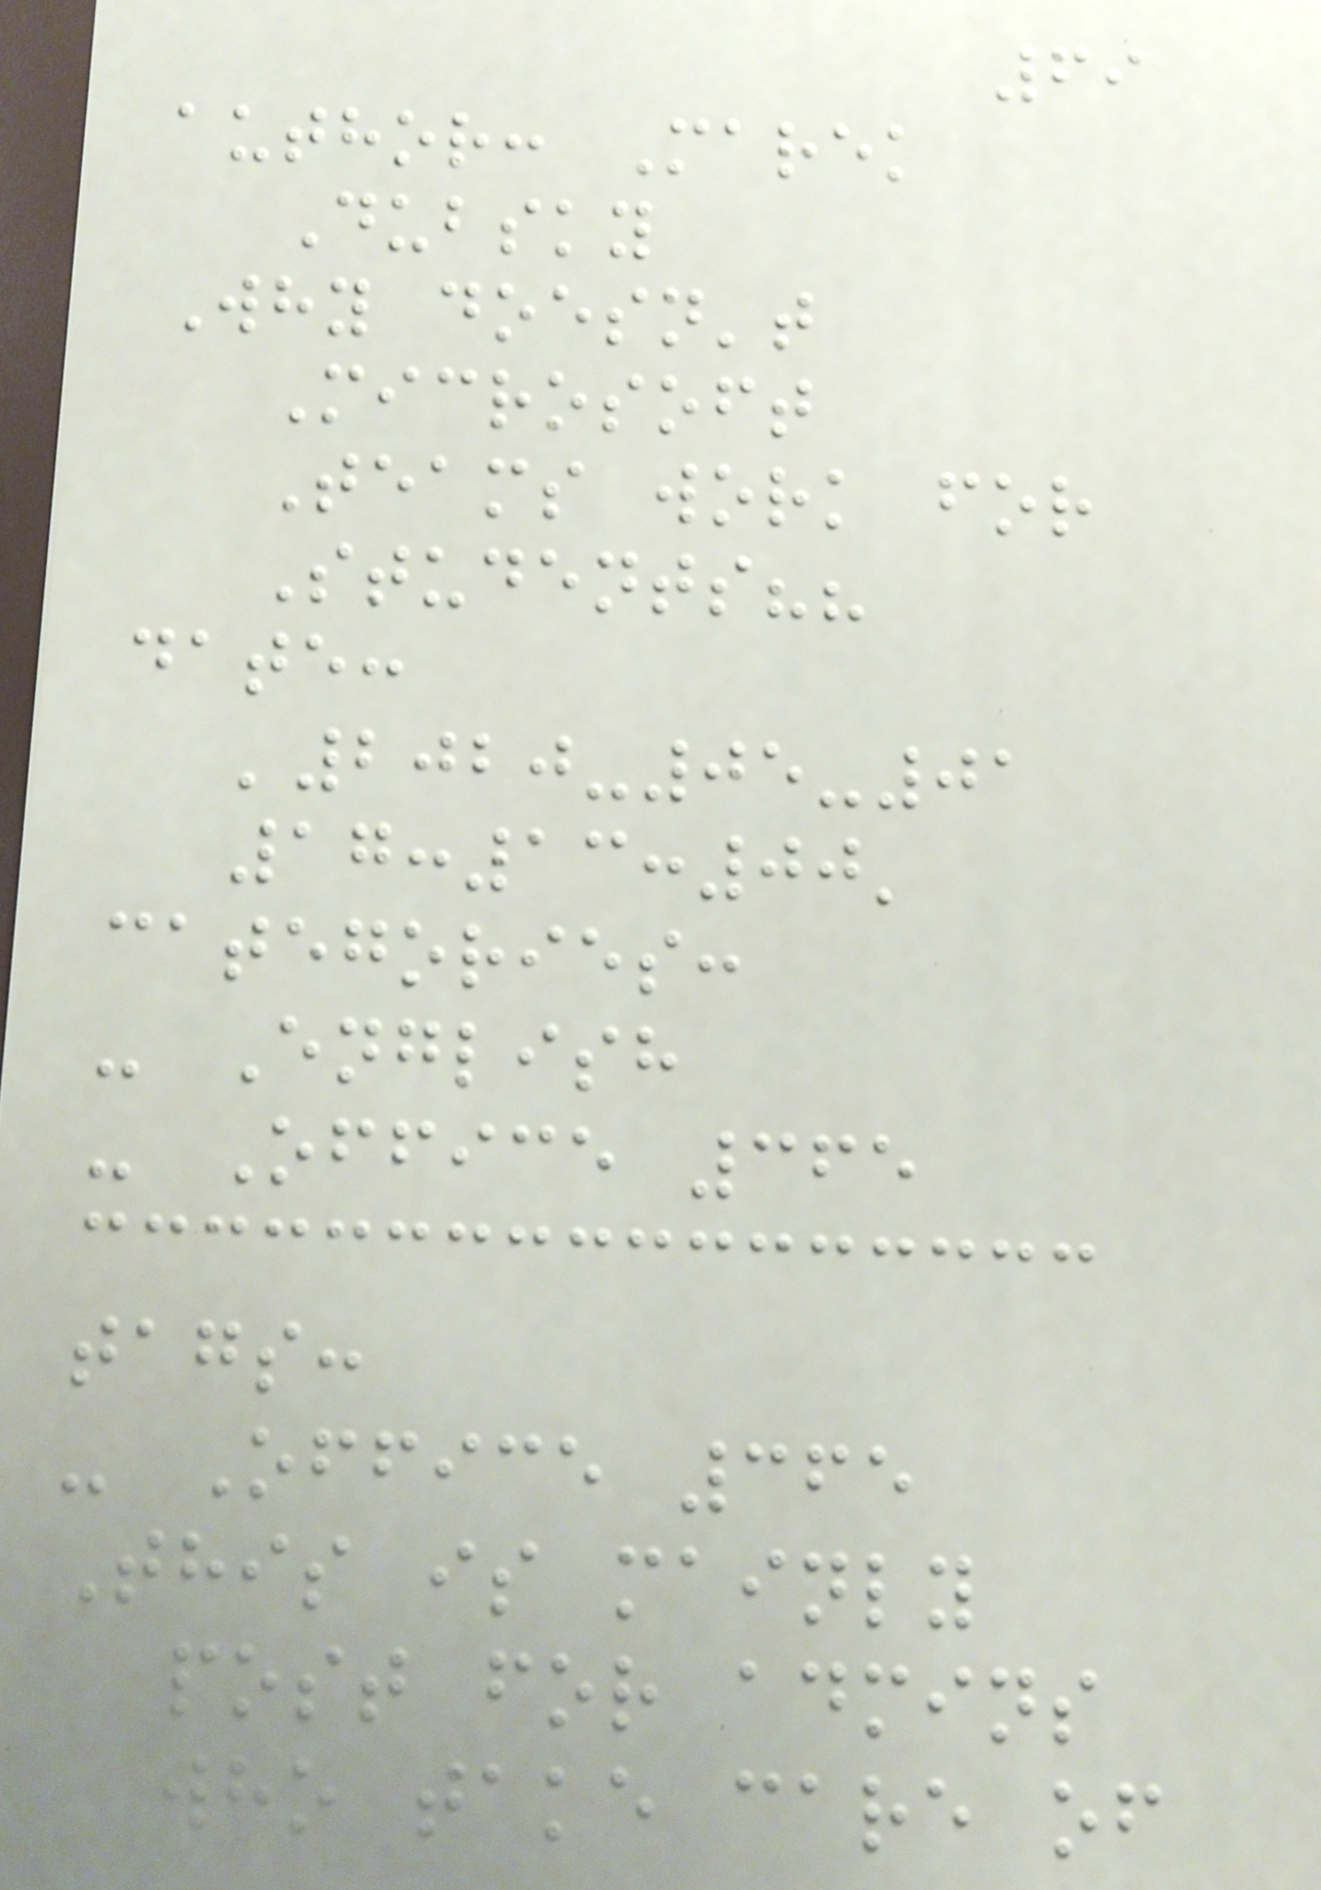69
author: Marek
Dubsky
Why doesn't
Microsoft
Teams work for
Students??
date:
'2020-05-01
17:13:00'
categories:
- English
- Office 365
tags:
- Office 365
This is mainly
post for admins
who take care of
